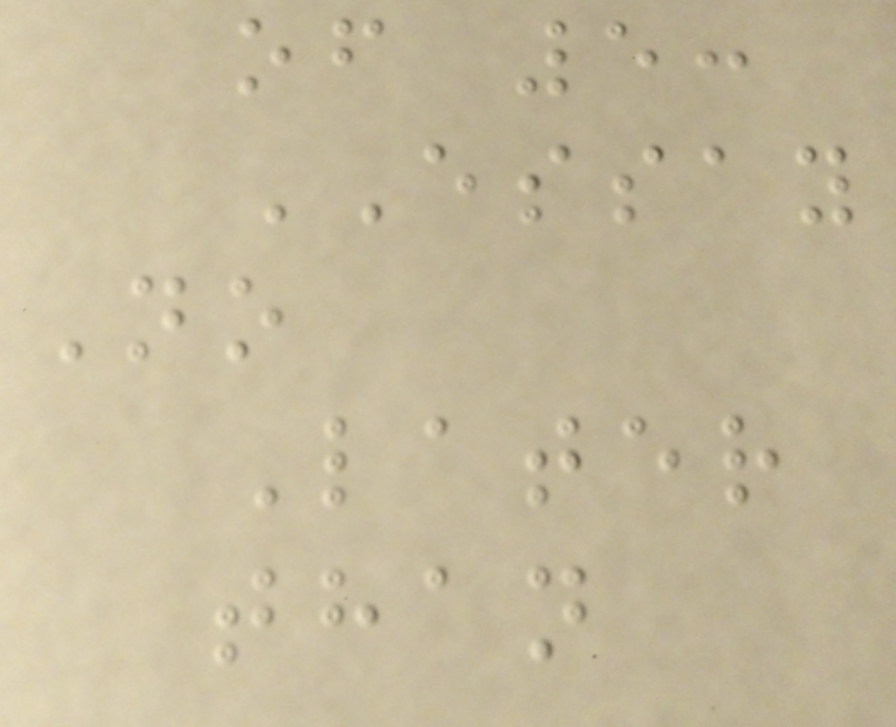of 5:
ESSAY
No
Later
than
